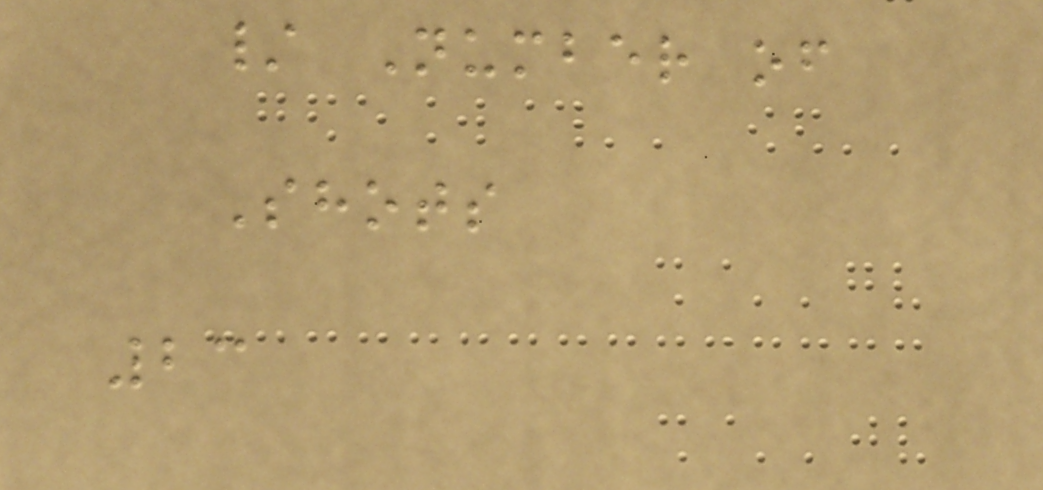/ Number of
Shots
23
